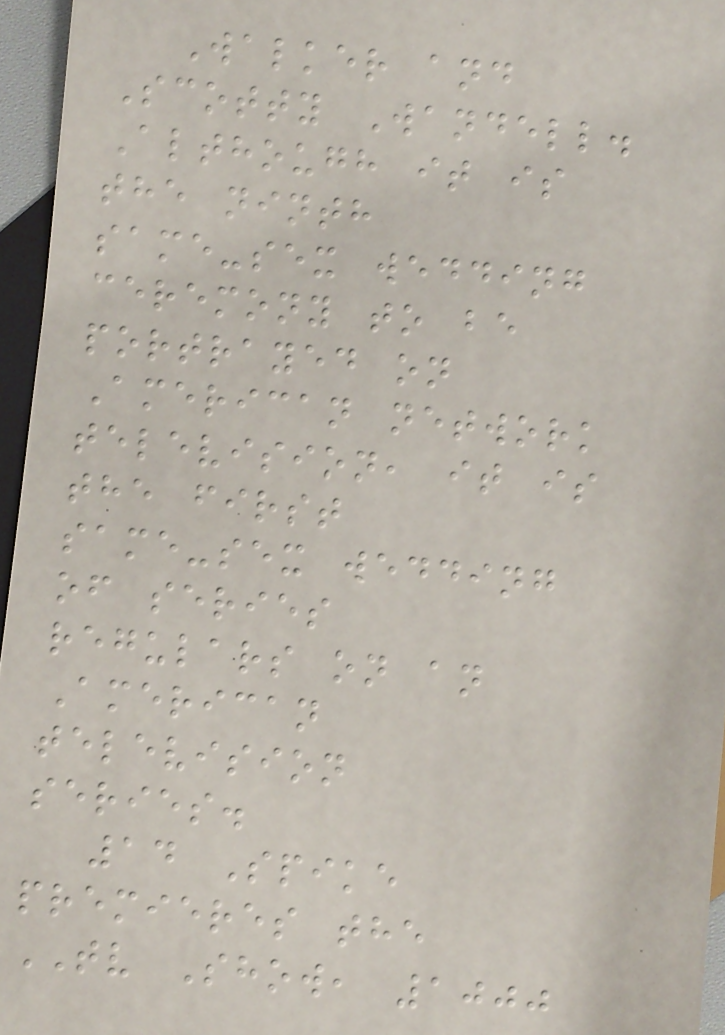Walker and
Scotty Wandell.
Although it is
the ninth
same-sex wedding
ceremony to be
portrayed on
American network
television, it is
the first
same-sex wedding
of series
regulars on an
American
television
series.
14 Spike
premieres the
TV Show, 1000
